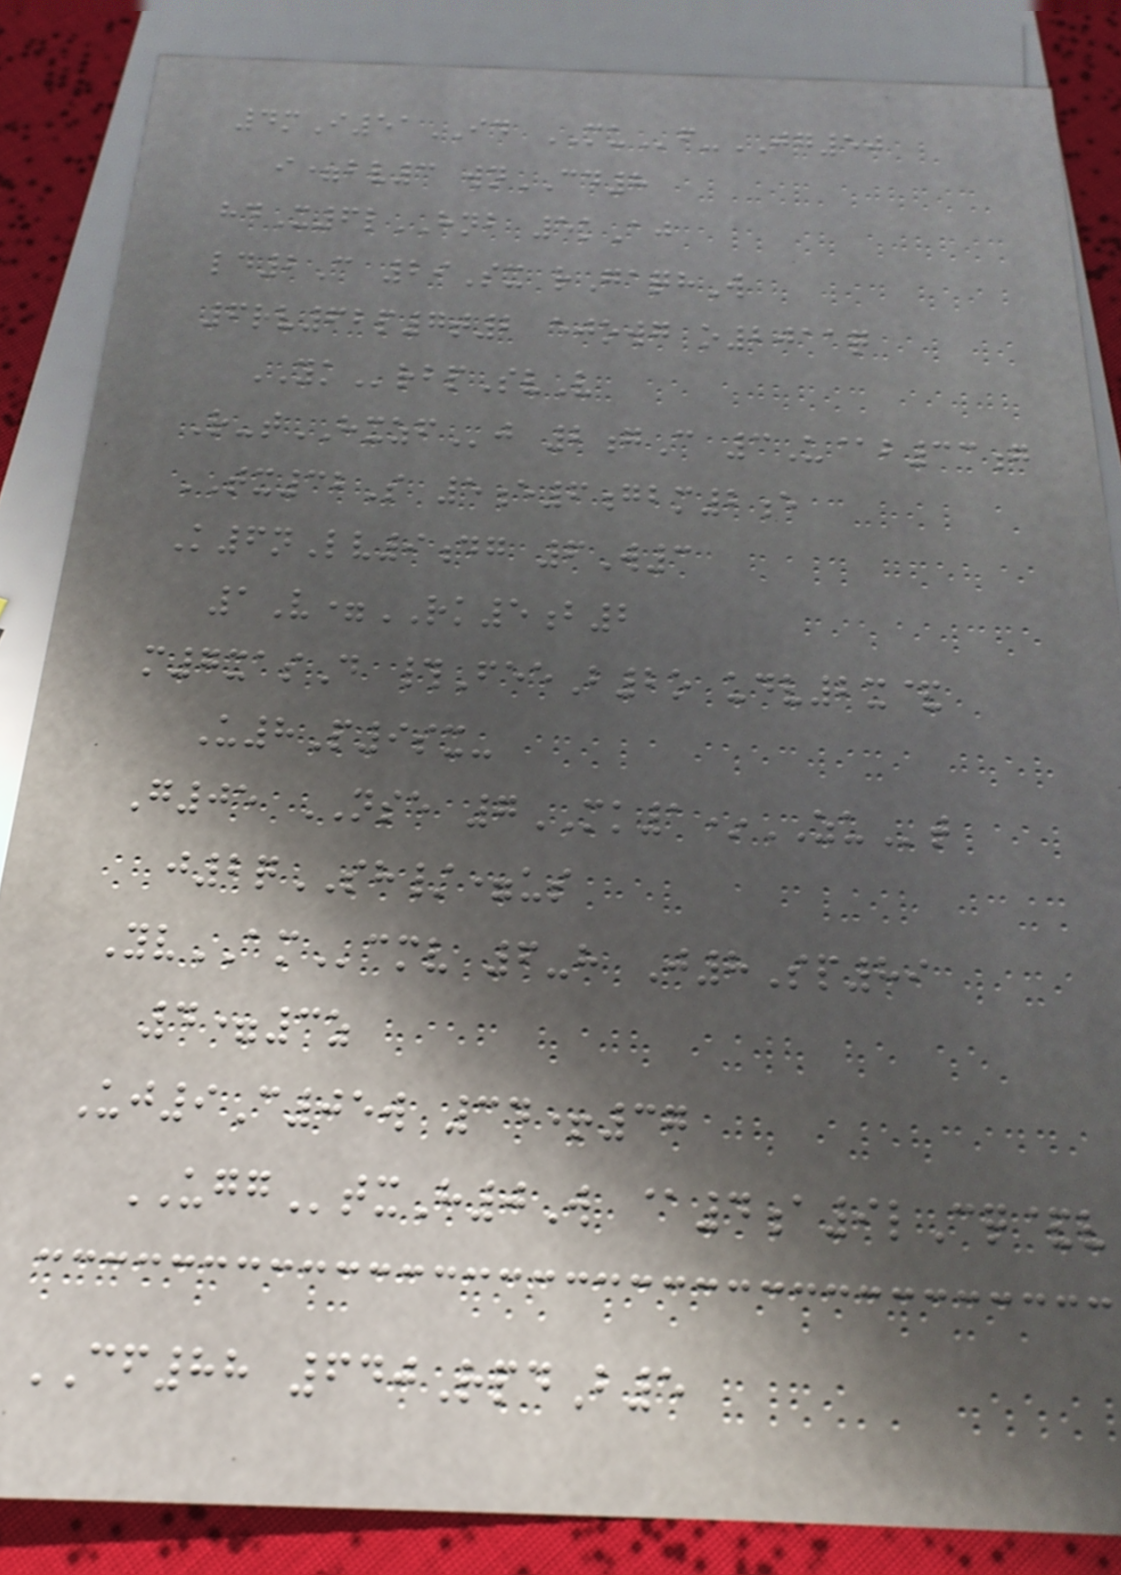4mI51ID MUf-JG50
i=bv3 wnCD8
hdX6lHNB 5kAj
ld2C 29Sx rGaqhW
6rv62p7t2 ejowg o2011q
YKrbpSvV
R-tHXZFj 2gC 3U@b33g
TX32S 5e6gbm2e
K6nLv9dg 6W3
1V=RK5b2
m7xasD #FeeB2o udv2x&
U8P9sx-
G05 NSE 7MK1*ZUt
j2qSH/=us
YvAMcmv 6-h J8Sp89
4=3z
Uj9C05w 34+37
UGGtxH0W @4a9lCq&v
CF88 640RpdB5
